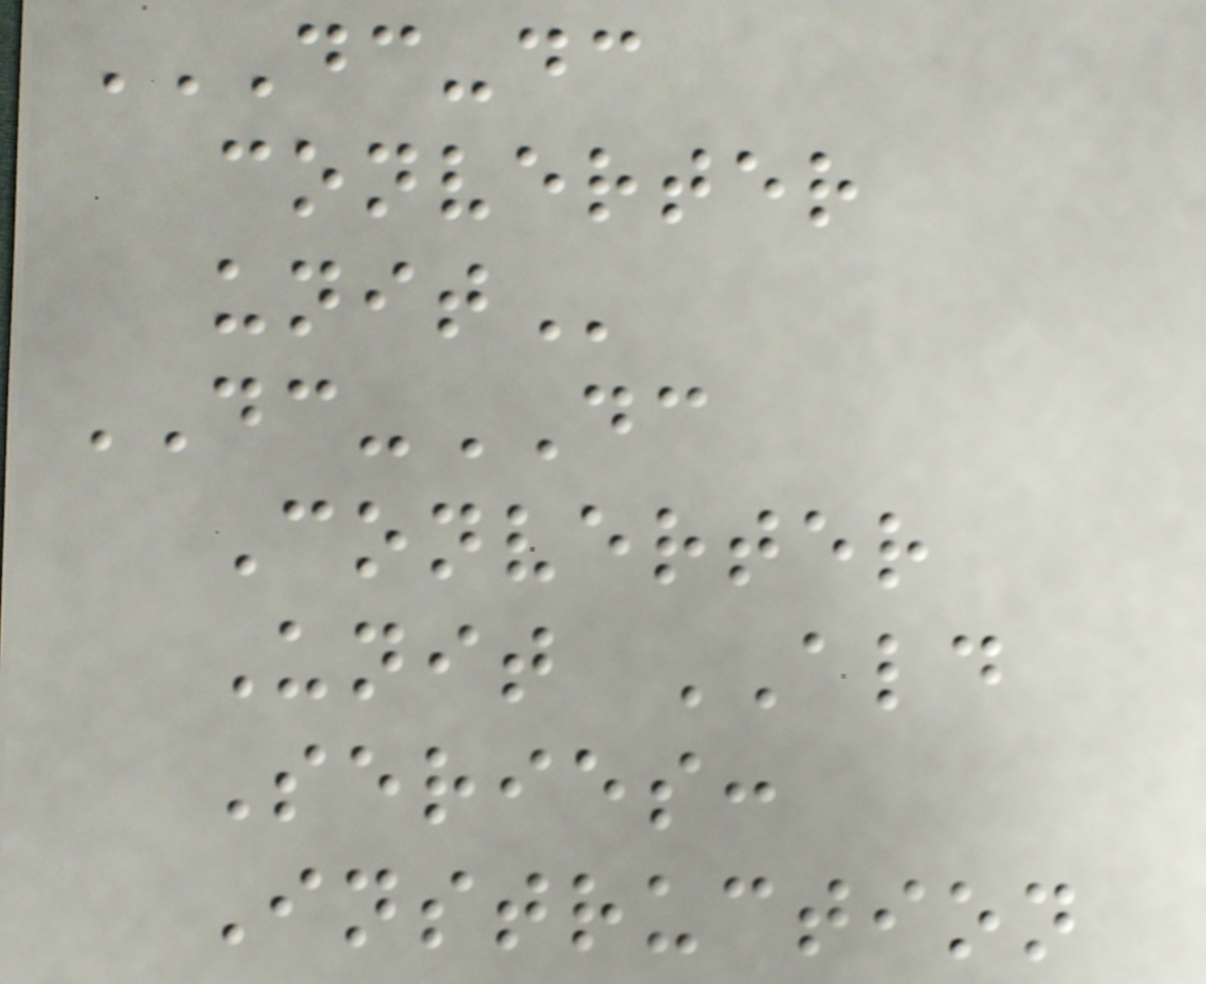DC-DC
CONVERTER
UNIT
DC-DC
Converter
Unit ALD
Series:
Instruction
